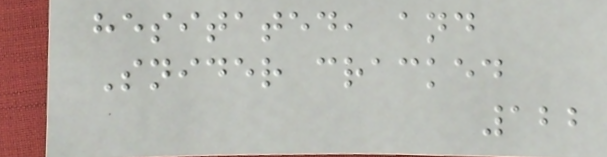hesitated, and
Snider cracked
122
